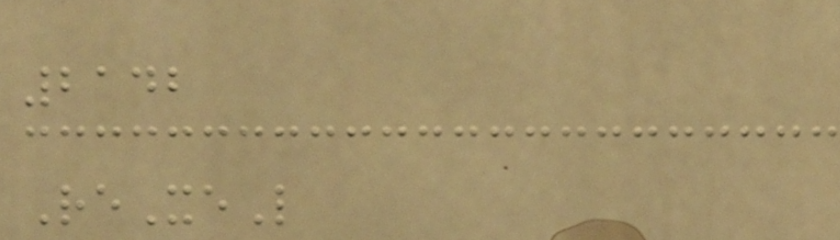2142
ReXeL
